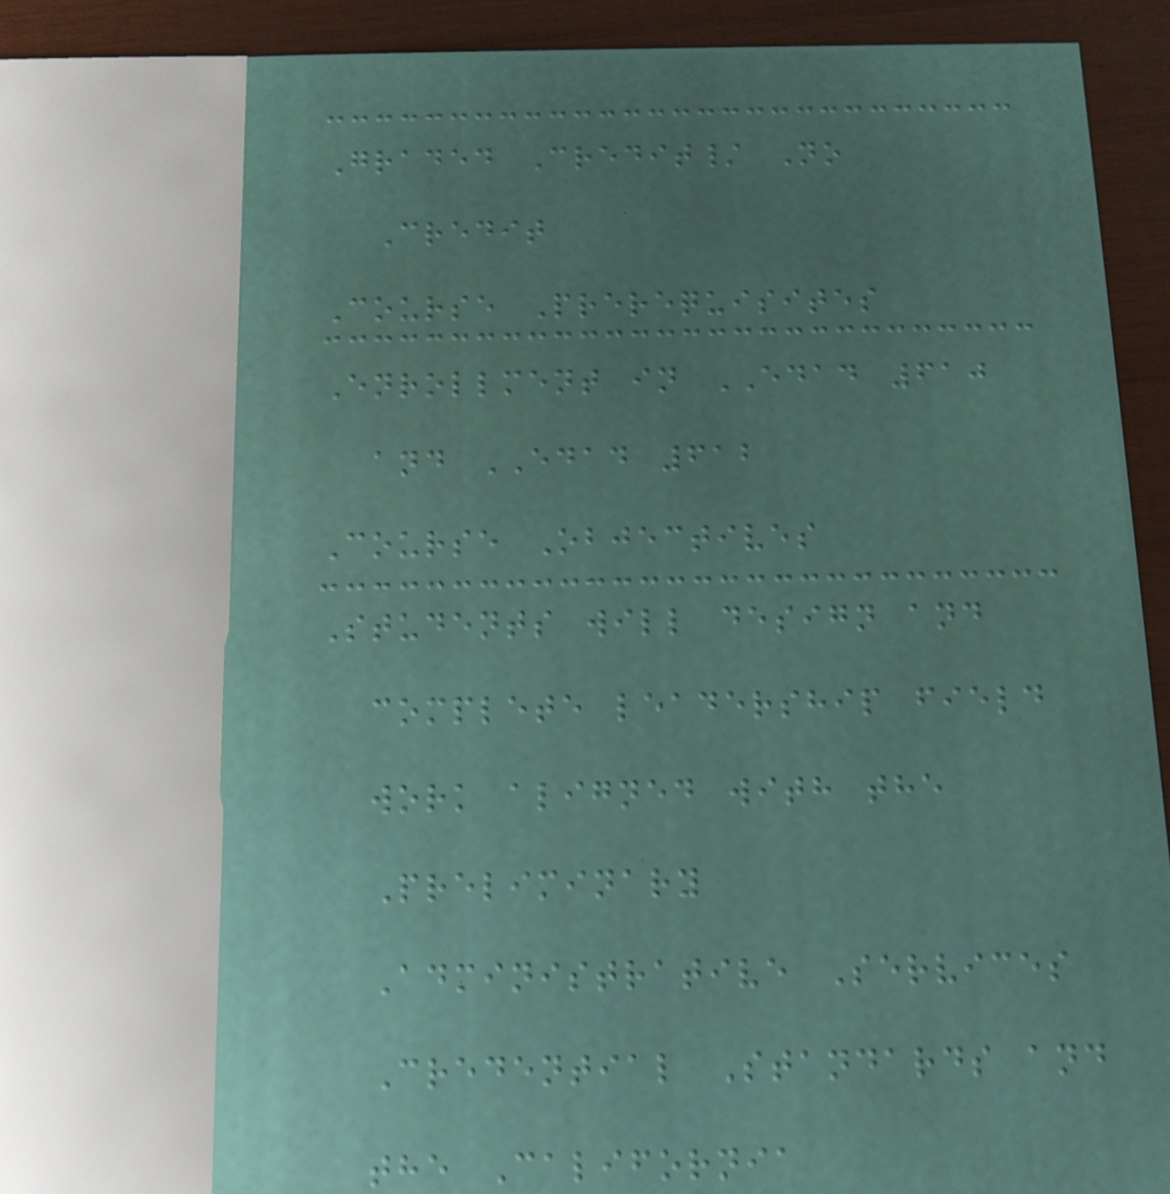Graded Credit/ No
Credit
Course Prerequisites
Enrollment in EDAD 610
and EDAD 612
Course Objectives
Students will design and
complete leadership field
work aligned with the
Preliminary
Administrative Services
Credential Standards and
the California
